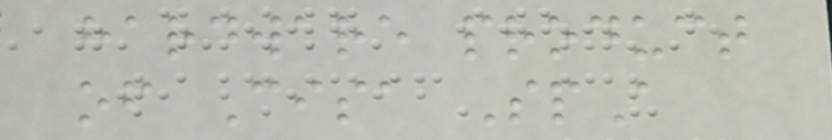hardware product
of Cisa SpA
